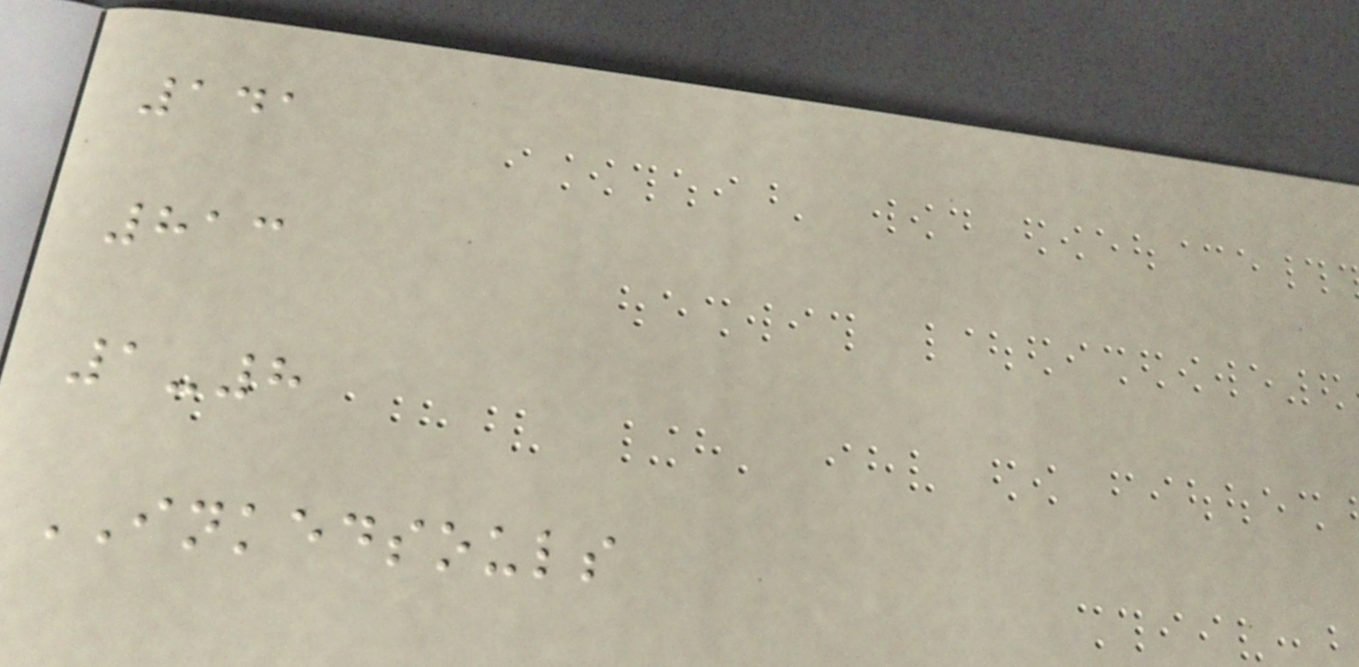141
813
1-8
INKEDSOULS
